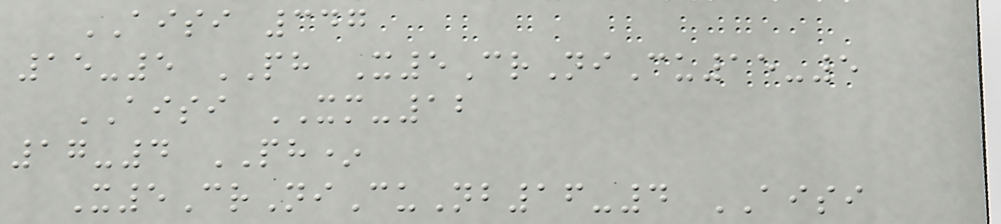AISI 347
15-5 PH X5CrNiCu15-5
AISI XM-12
17-4 PH*
X5CrNiCuNb16-4 AISI
